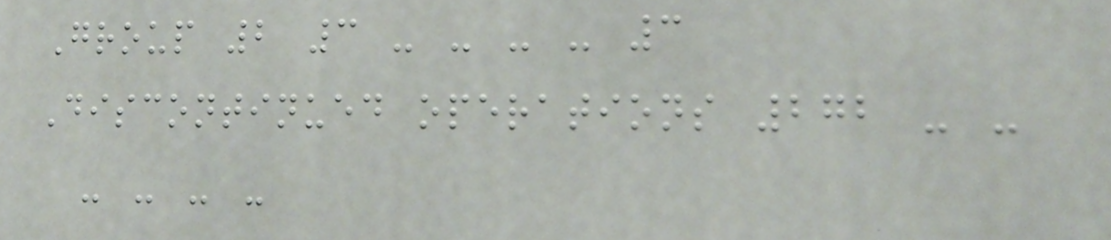Group 2 3 - - - - 3
Discontinued operations 272 - -
- - - -
